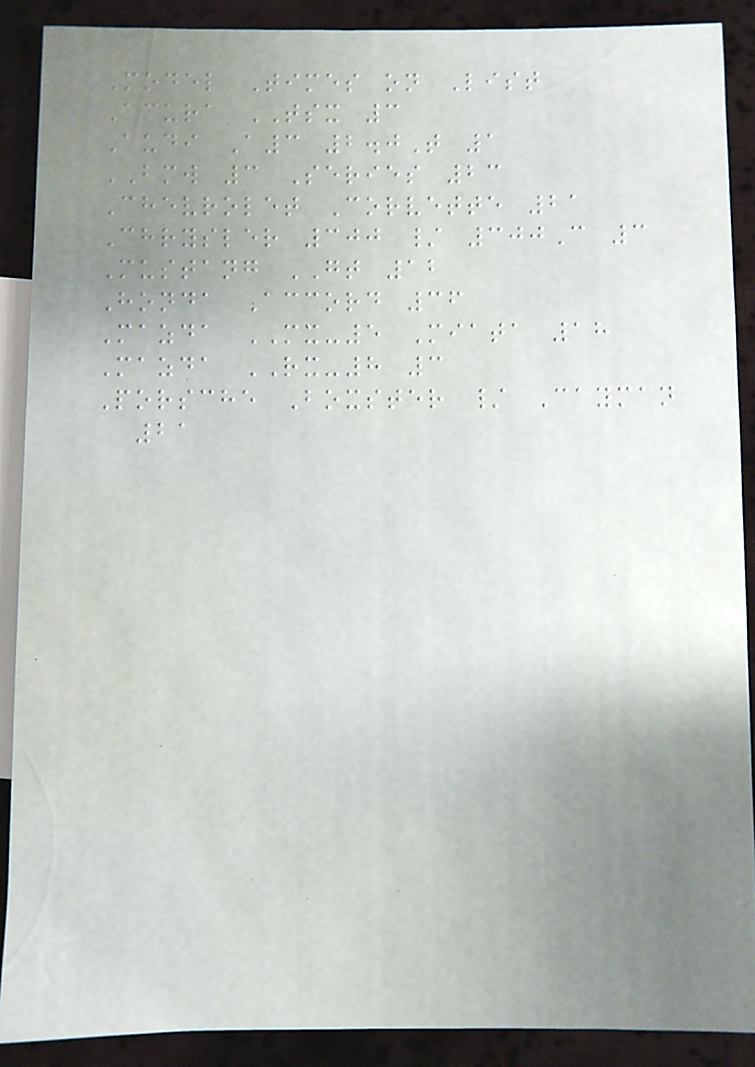Model Times on List
Acura TSX 3
Audi A3 2.0T 1
BMW 3 Series 23
Chevrolet Corvette 21
Chrysler 300 / 300C 3
Mustang GT 12
Honda Accord 36
Mazda MX-5 Miata 18
Mazda RX-8 3
Porsche Boxster / Cayman
21
